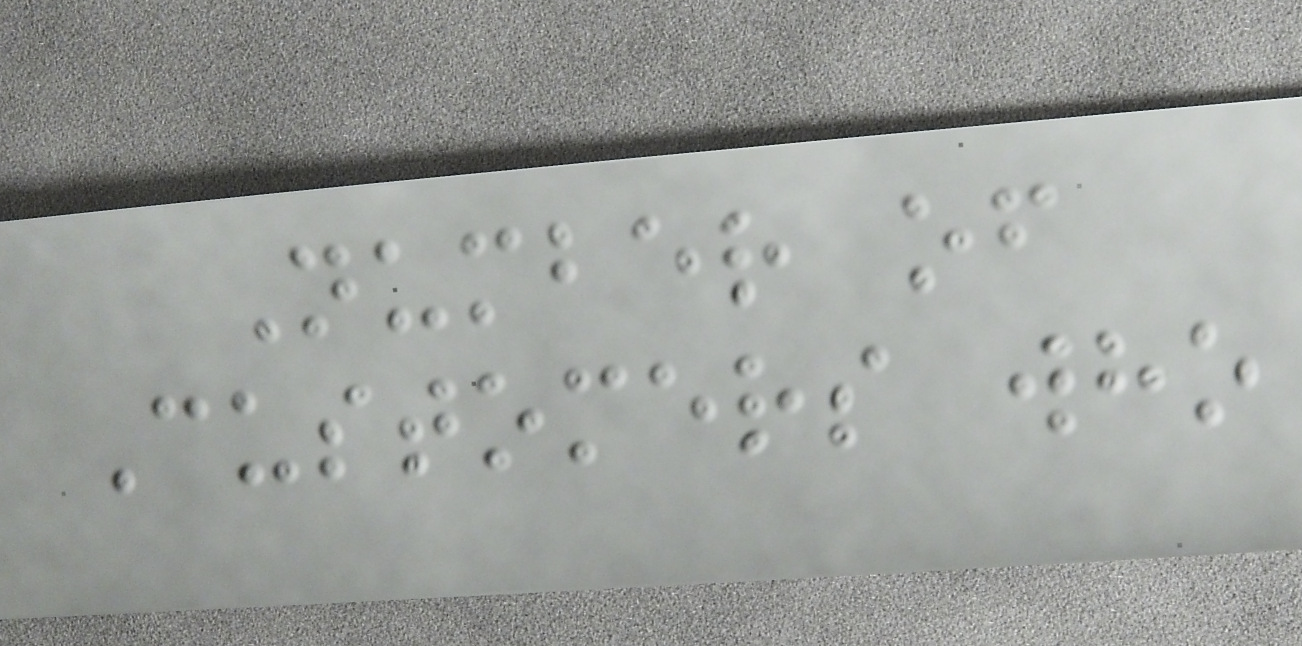Number of
Customers who
